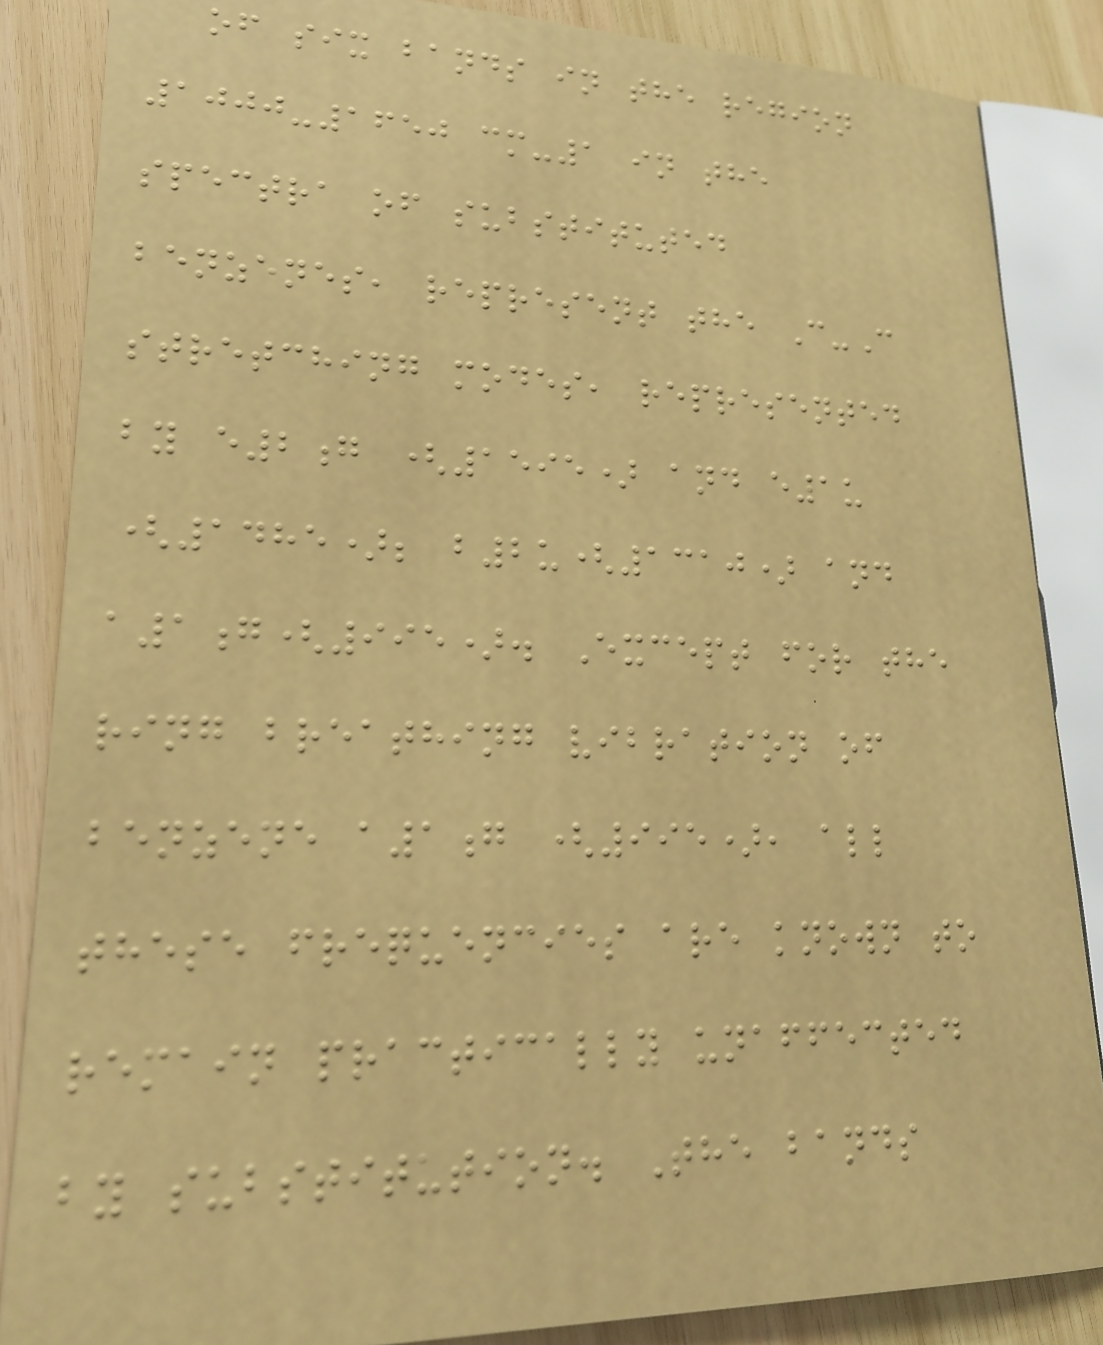of six bands in the region
1000-1650 cm-1 in the
spectra of substituted
benzenes, represent the C-C
stretching modes, represented
by e2g (1595) and e1u
(1485); b2u(1310) and
a1g(995). Except for the
ring breathing vibration of
benzene a1g (995), all
these frequencies are known to
remain practically unaffected
by substitution. The bands
